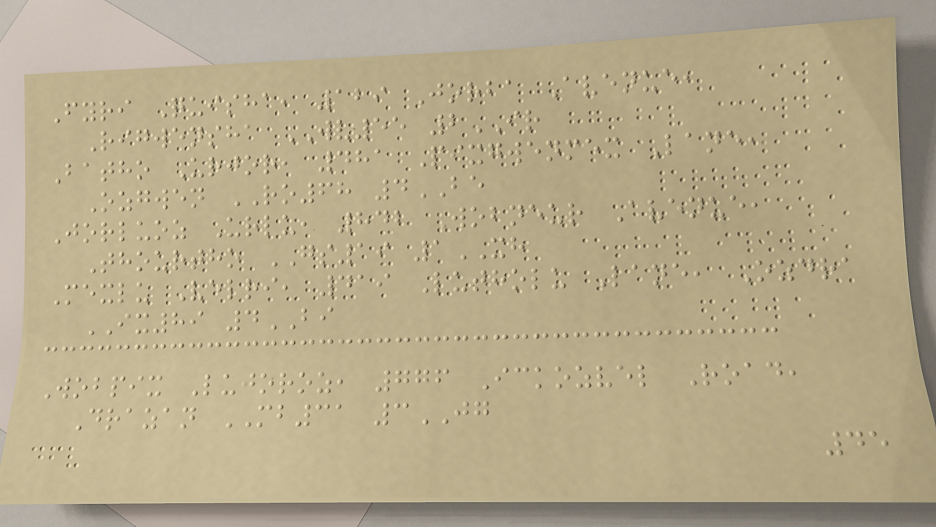Fyri Quisha, 129 Jorba Avenue,
Rigwensha WV55 2IR
Batho Urjor, 481 Pixgwenmex Lane,
Ozgwen RO68 4BE
Jorluoz Urlu, 842 Wobneur Avenue,
Thourtho GS19 1XH
Mexlu Velri, 419 Lutholu Lane, Ozdra
IX89 4BI
Wobpix Lujoroz, 776 Ickozvel Road,
Drazan MB31 3JG
45
